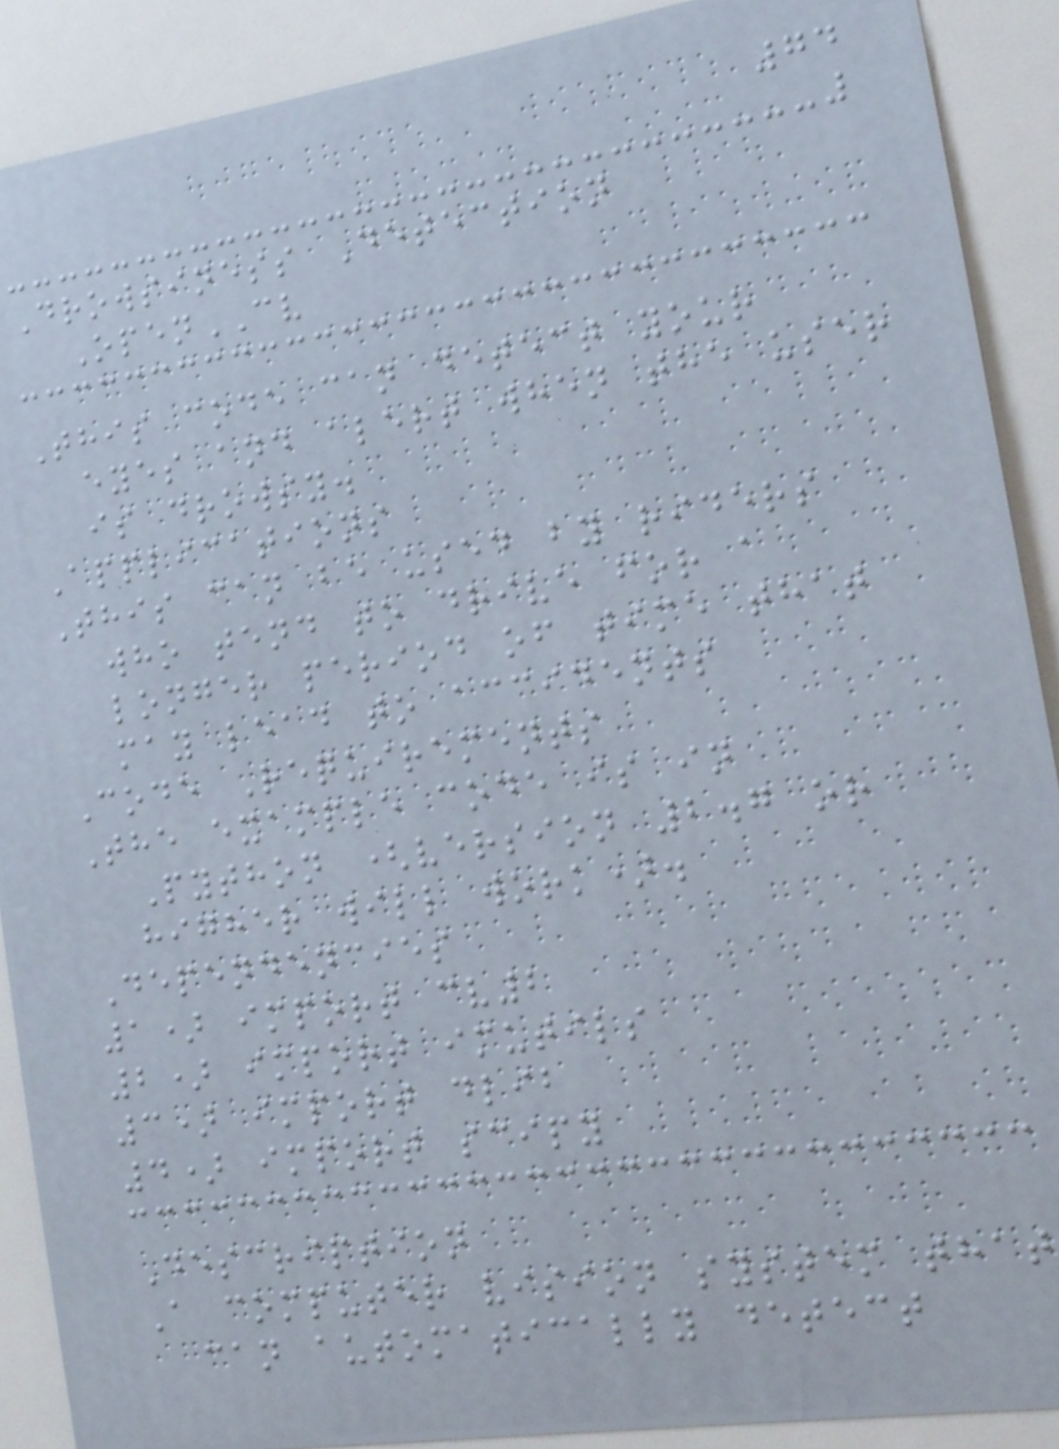74
Drowsiness Detection
OpenCV
This code can detect your
eyes and alert when the user
is drowsy.
Applications
This can be used by riders
who tend to drive for a
longer period of time that
may lead to accidents
Code Requirements
The example code is in
Python (version 2.7 or
higher will work).
Dependencies
1) import cv2
2) import imutils
3) import dlib
4) import scipy
Description
A computer vision system that
can automatically detect
